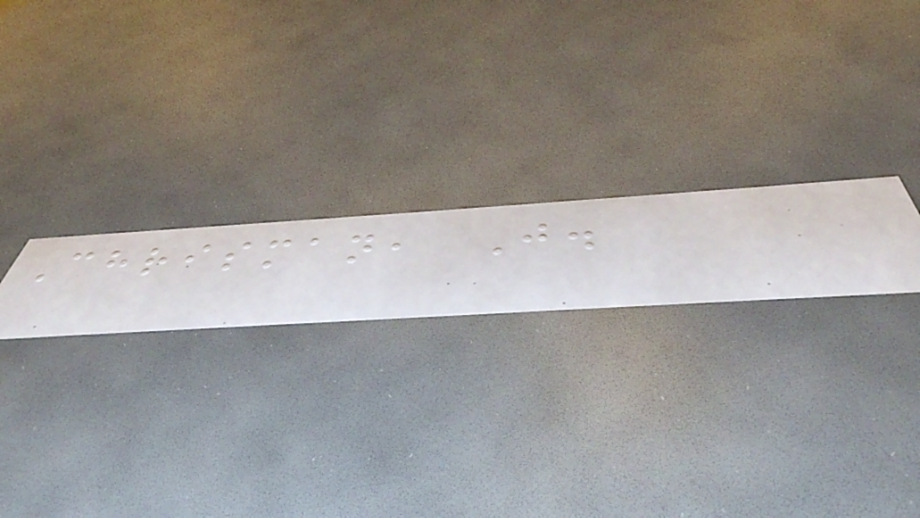Chrisman, J.
